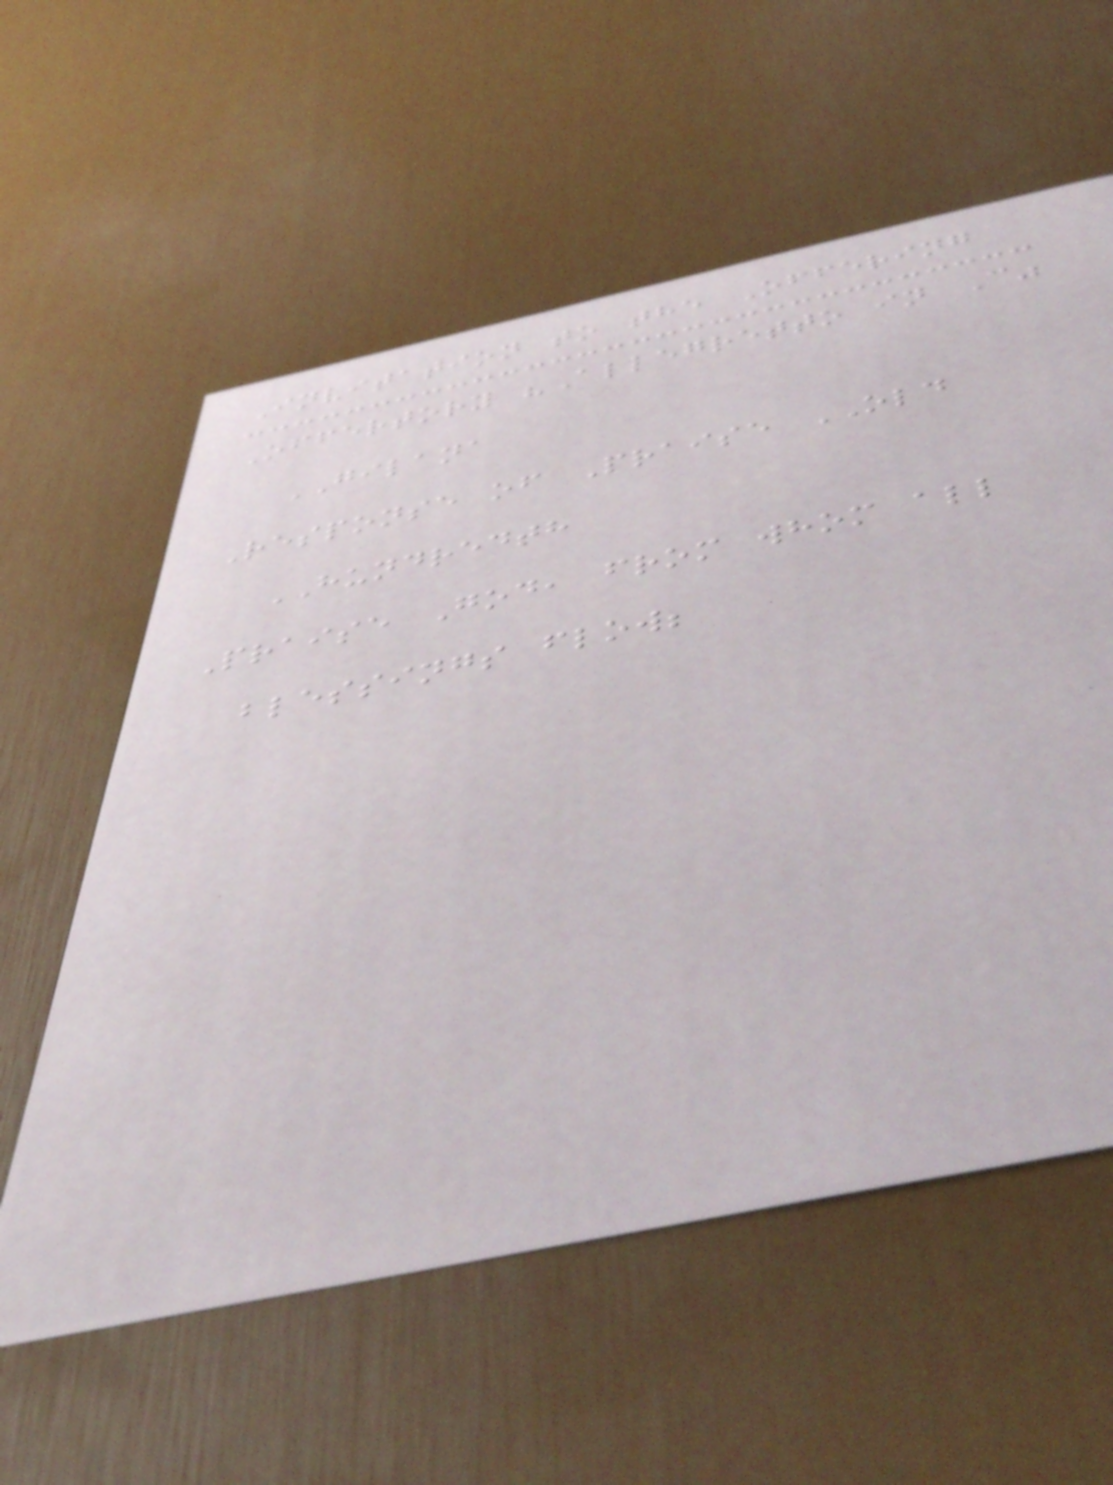Invitation to the Offering
Offertory "Allegretto in C"
GILANA
Response of Praise OLD
HUNDREDTH
Praise God, from whom all
blessings flow;
